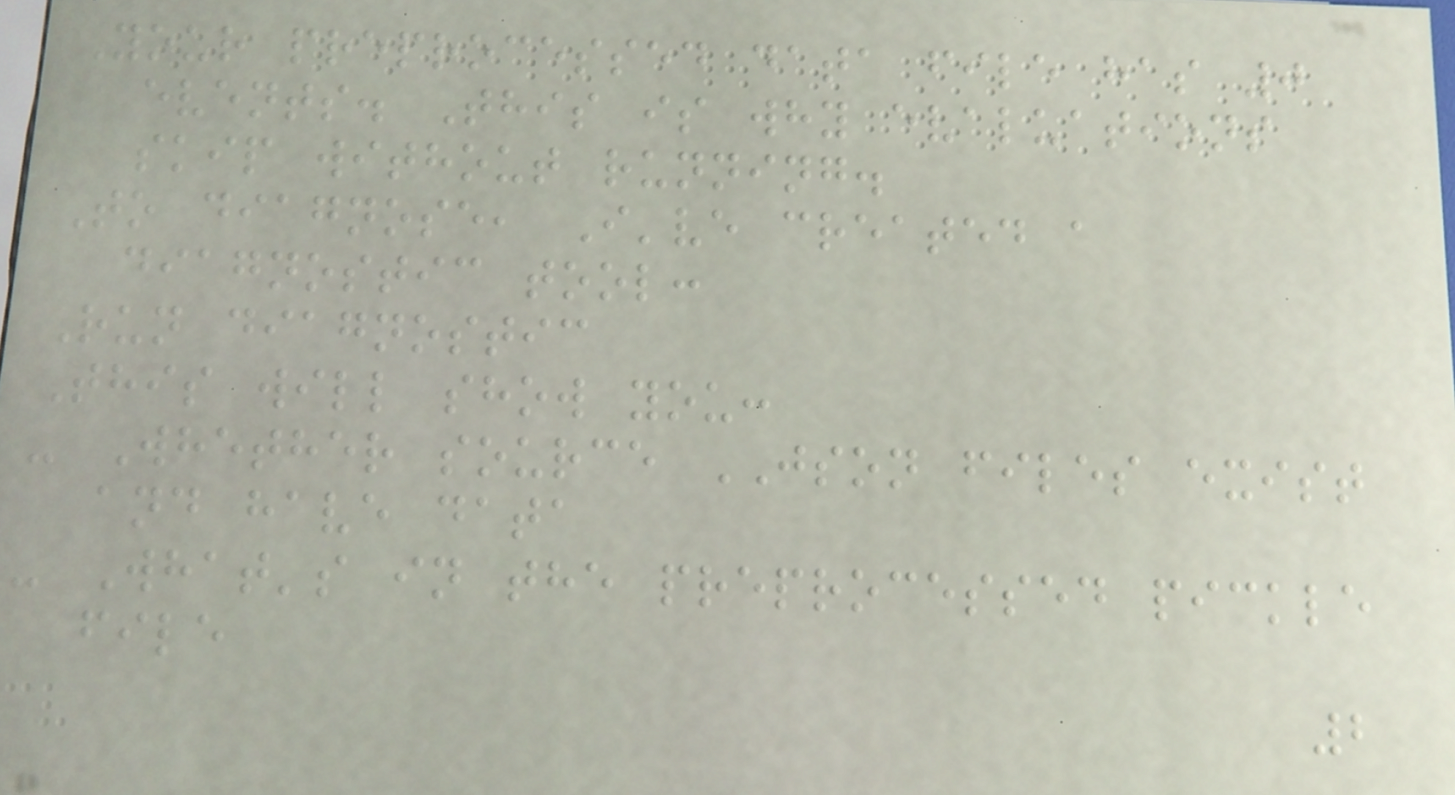Your preprocessed data file has 0
events. This is why evaluations
skip without running.
To diagnose, I've created a
diagnostic tool:
Run diagnostic
This will show you:
- Whether source JSON files exist
and have data
- What's in the preprocessed pickle
file
2
